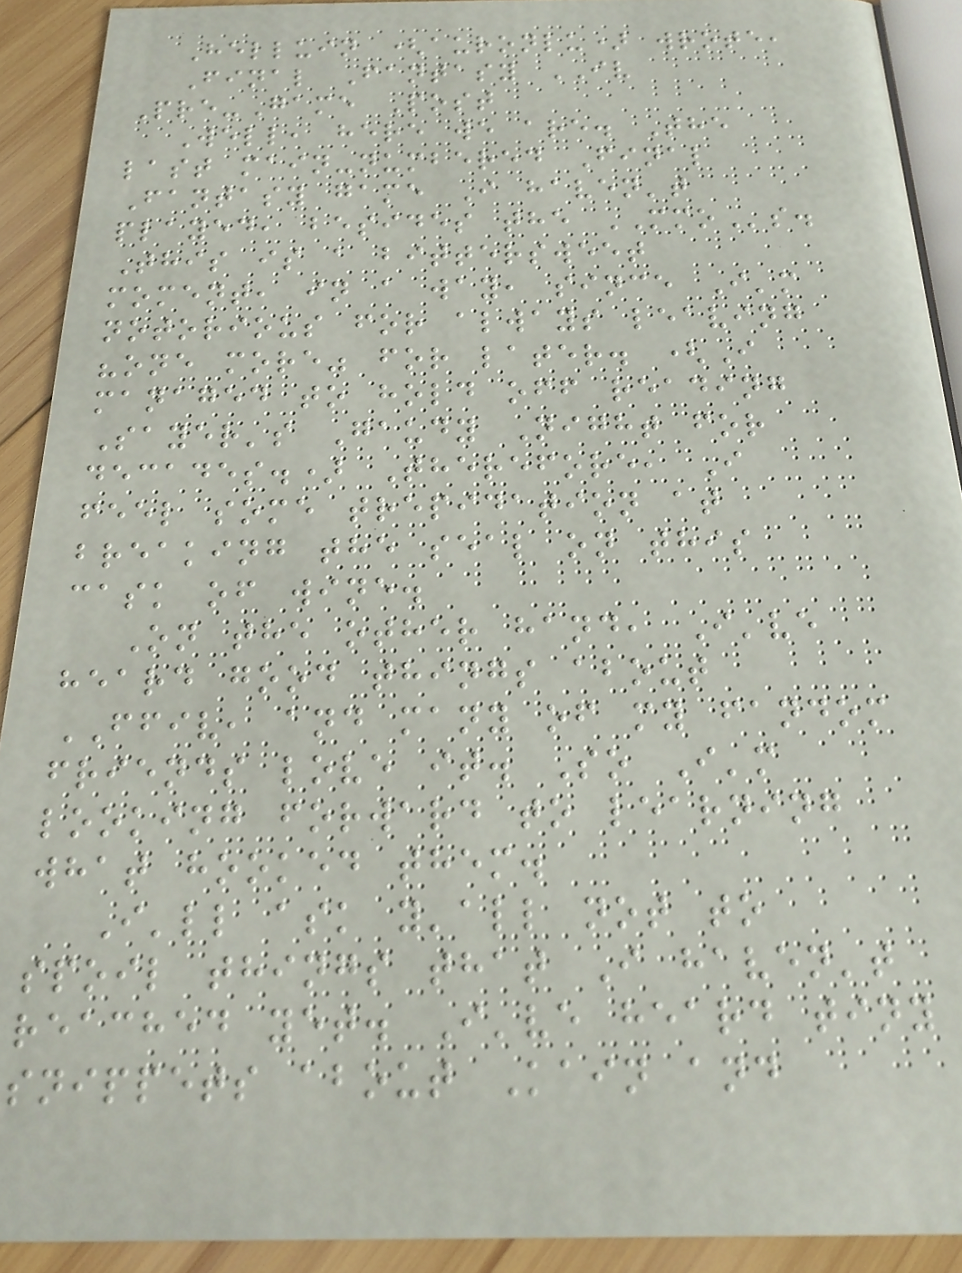Helluin (auronlu) wrote,
Final Fantasy IV
Pre-Game Post
Well, here we are. The
last main-numbered Final
Fantasy game I haven't
played, besides the MMOs.
This is a bittersweet
moment, in a way, since I'm
notorious for always leaving
"one more" for later. (I
managed to hold off reading
Sayer's Gaudy Night for
decades.) Therefore, I
feel some trepidation at
breaking the seal on this
cask of wine.
On the other hand, I've
heard good things about
FFIV, and many of my fandom
friends love it. So I'm
looking forward to learning
what hooked them.
I'll ask y'all not to
spoil things that I haven't
reached yet. I've heard tiny
snippets about Kain and
